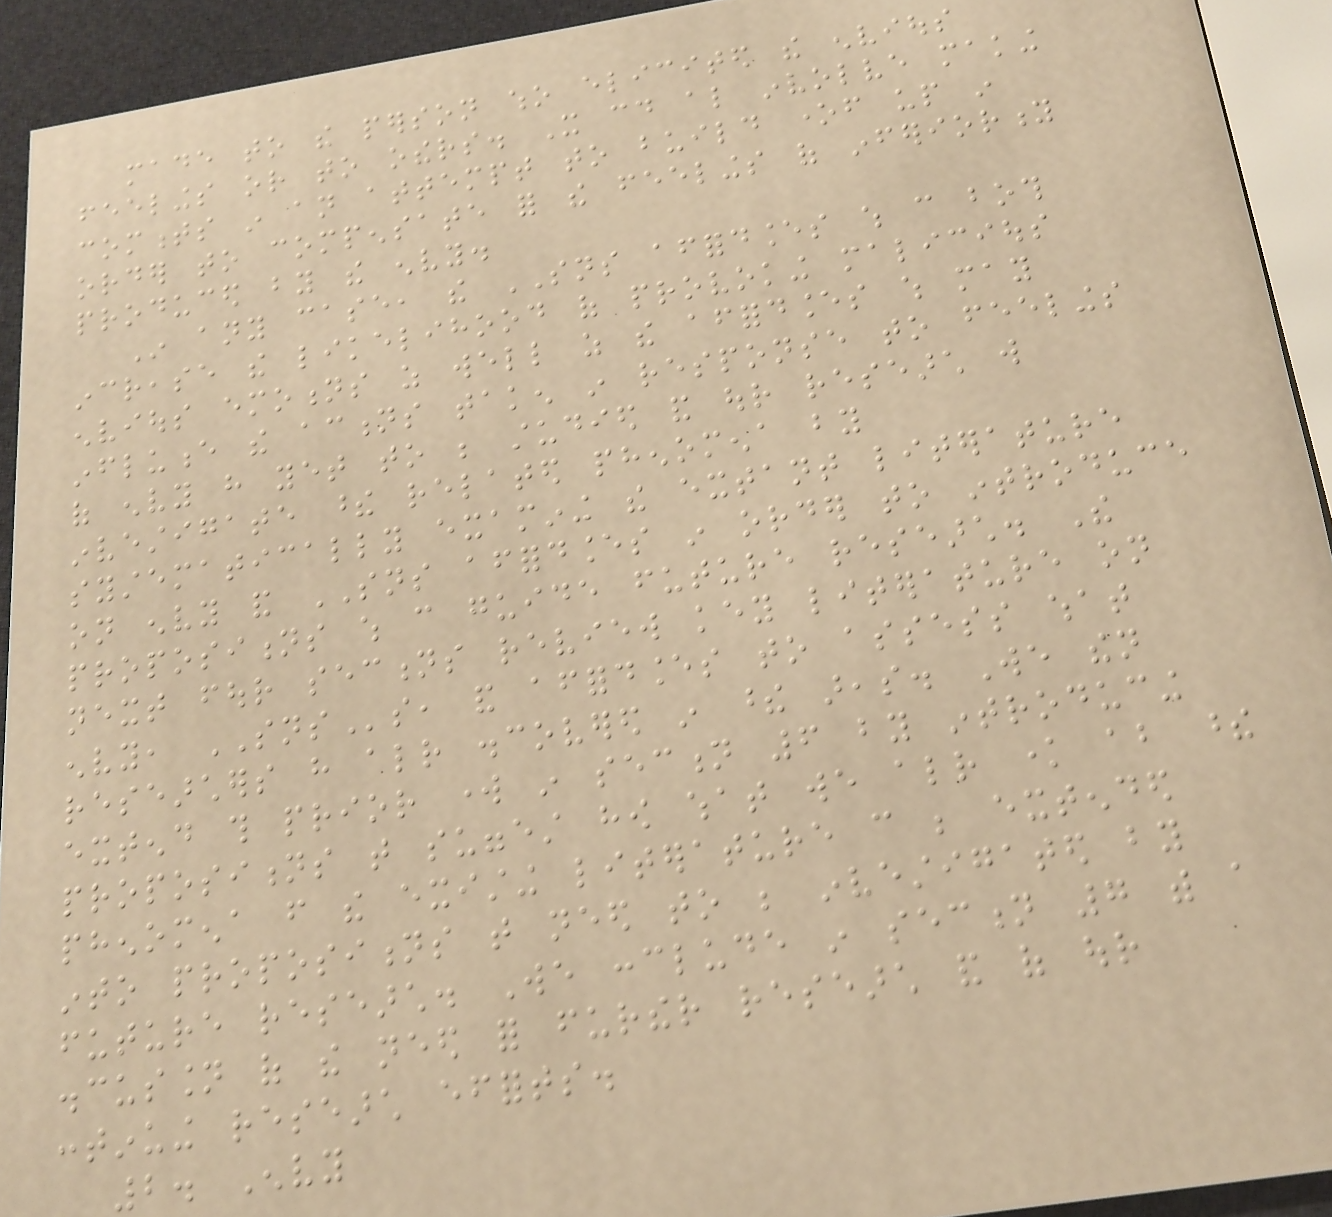made to the person who elicited the envious
feelings or to others. It could also involve making
comments in an attempt to build oneself up in
order to compensate for the feelings of inferiority
produced by the envy.
In any case, the SNS affordances which can both
increase the likelihood of provoking malicious
envious emotions as well as the affordances which may
influence the actions taken in response to feelings
of envy have yet to be studied and our research will
investigate these related phenomena by
systematically examining the extant literature
on envy and SNS affordances in order to introduce
propositions which can guide future research. The
next four sections review key literature on
envy, SNSs, and affordances to assess what
researchers have already discovered in these areas. We then
extend this prior work in section 6 by introducing
propositions that suggest how what we already know about these
phenomena from the existing literature can be extended
into propositions that need to be investigated by
future research. We conclude in section 7 with a
discussion of the need for further research and of our
continuing research efforts.
2. Envy
